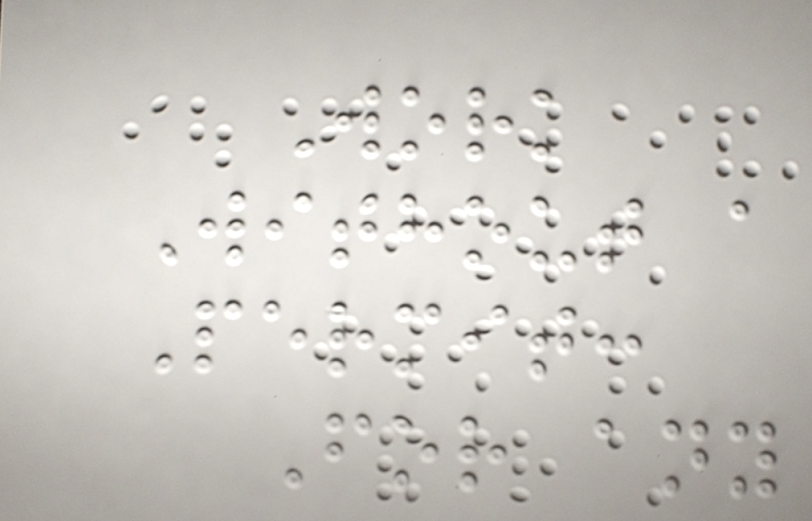Work
Without a
Permit:
For any
